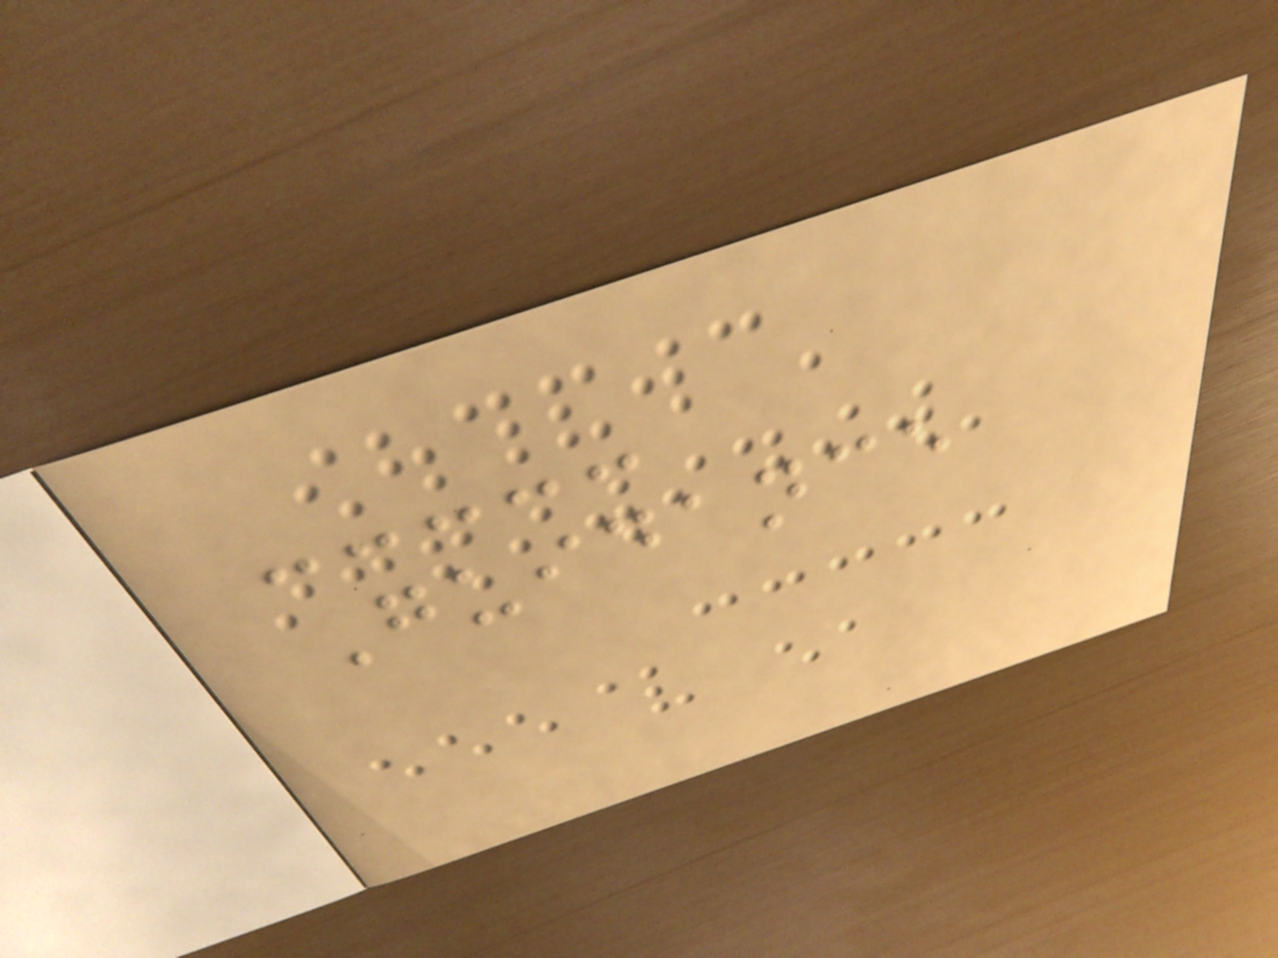Guidance
